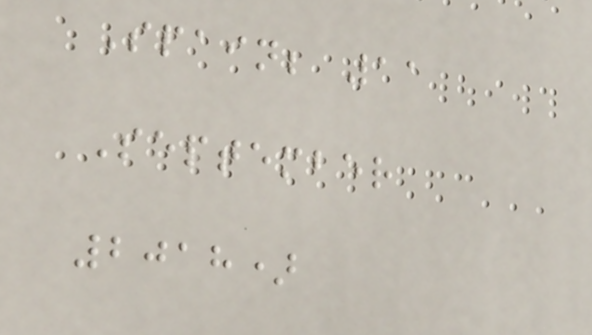Spain; 11
September
2018)
